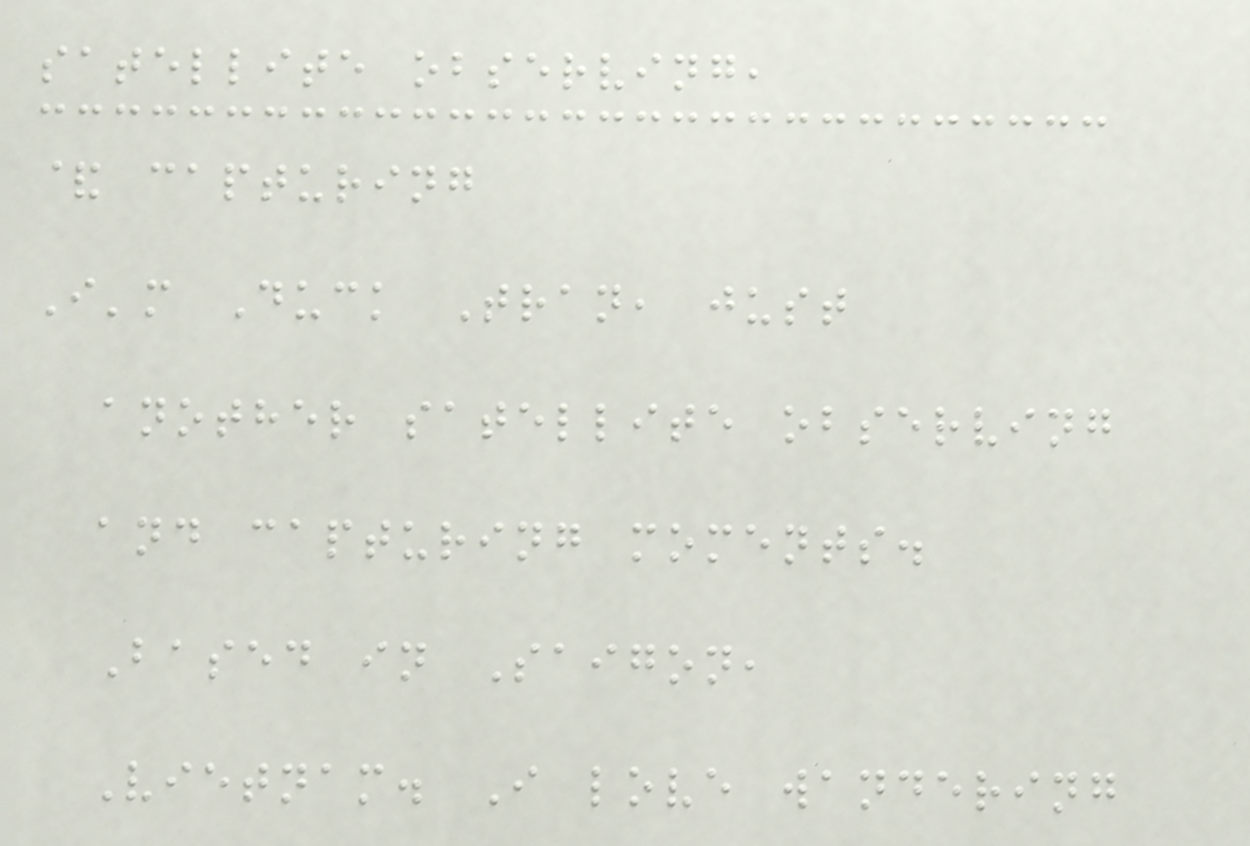satellite observing,
& capturing
I'm Duck Tran, just
another satellite observing
and capturing moments.
Based in Saigon,
Vietnam. I love wandering
